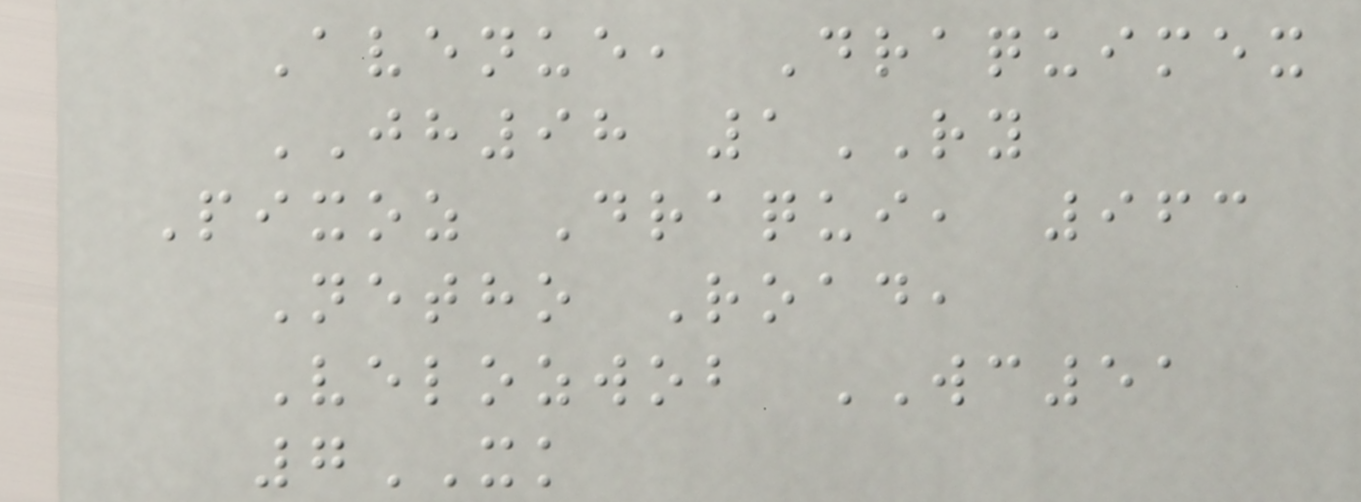Avenue, Draquimex
JH98 1RY
Pixoz Draqui, 963
Netho Road,
Velozwob WC51
7XK
